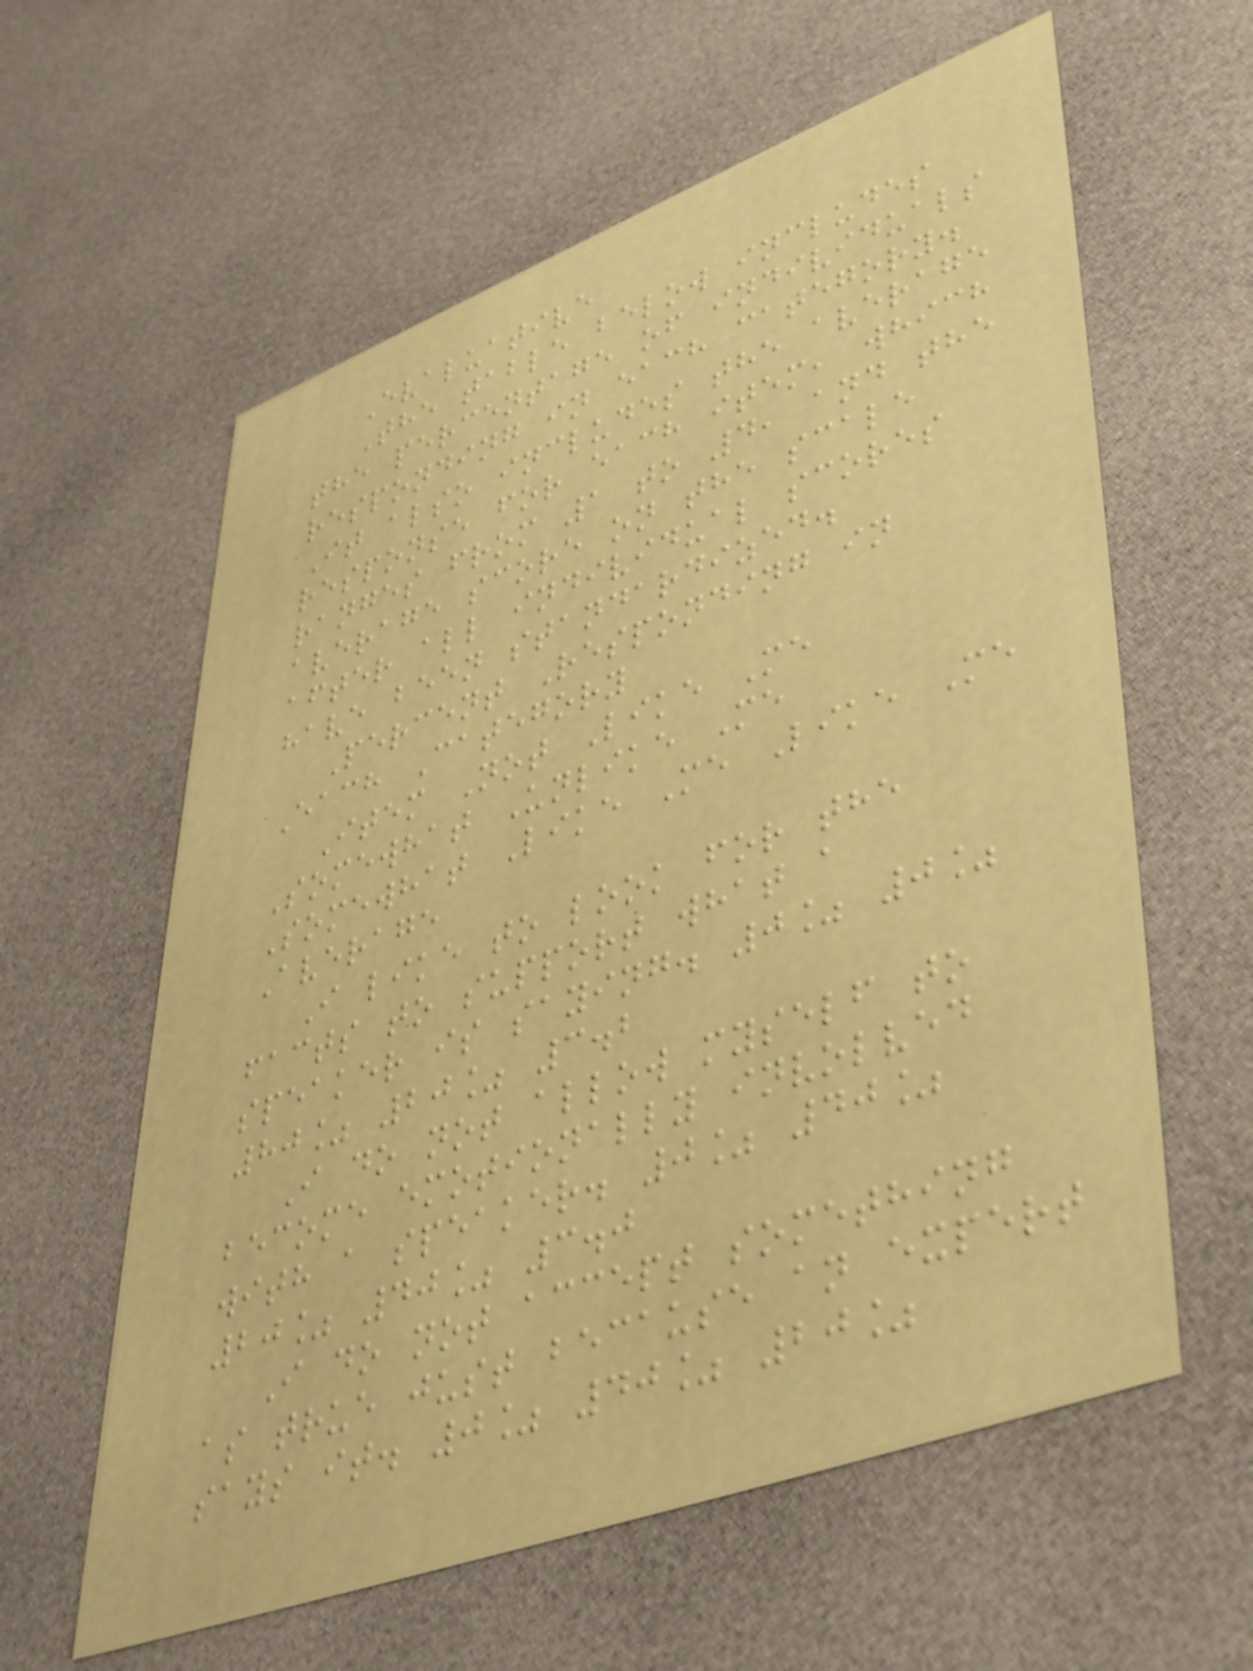Evaluative
The table below includes
the percentage of individuals
responding in each category.
It also includes the average
response for each item, which
ranges from 1 to 4, and the
average score on the scale
after all individual scores
have been standardized.
Percent Responding in
Each Category
Item Not Like Me
Somewhat Unlike Me
Somewhat Like Me Like Me
Average
I like to look for the
facts to support what a
speaker is saying. 0% 0%
80% 20% 3.2
I do not allow myself to
become emotionally involved
with a speaker. 0% 40%
20% 40% 3.0
I do not accept something
as true just because an expert
says it. 0% 40% 20%
